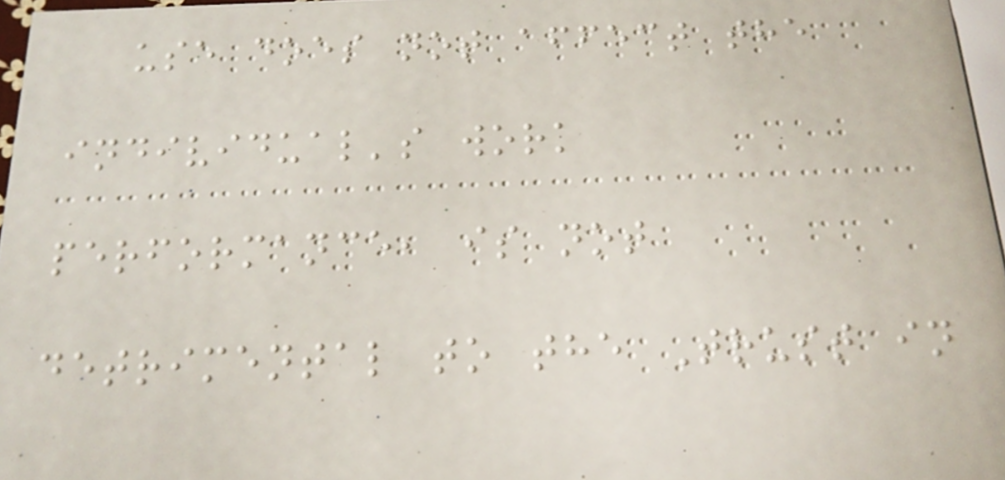use does not affect the
individual's work
performance, is not
detrimental to the Trust in
